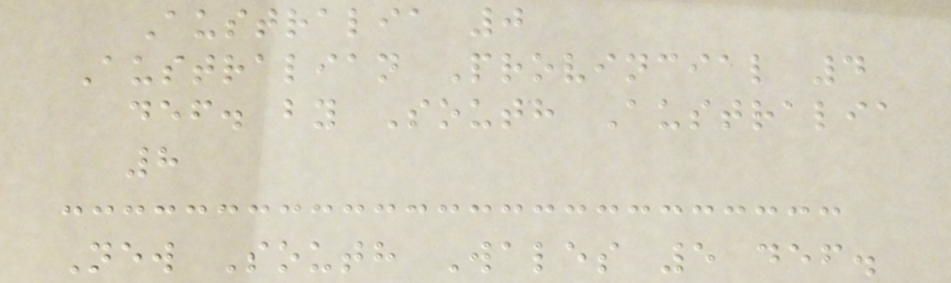Australia 0
Australian Provincial 4
def. by South Australia
8
New South Wales 5 def.
